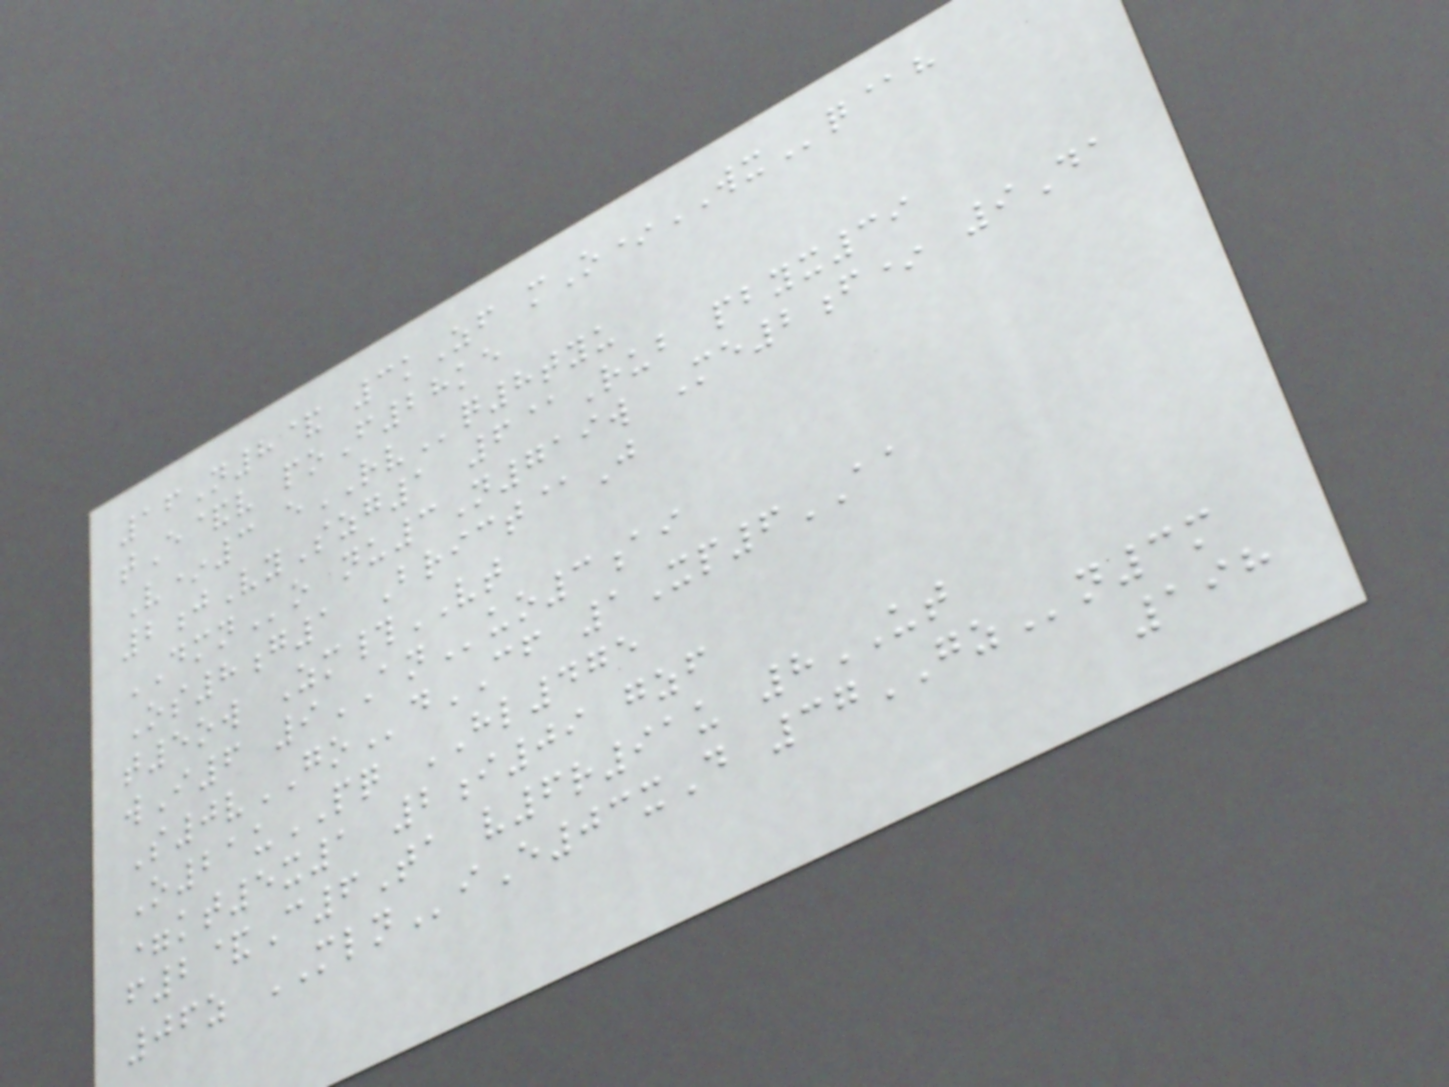16N8& 3kZf mO*WXq@h
tE&v poF28ke
V*3 eRVq8tyu
2jVySzg1 6@Rub pbyx39
DMNo nu3N719w Me2f* 9Da
Os8g1 Brict@J
t5ow Zm#VT
wI6 9ANuo3ai
S0vGOdCF 1Xp6AA
O21uPQ HL475
=kt5x1 2i09 gzf
f2&C6Ta v6r91u 8UT
06z MLNiE03xD 37GZn3m
198
